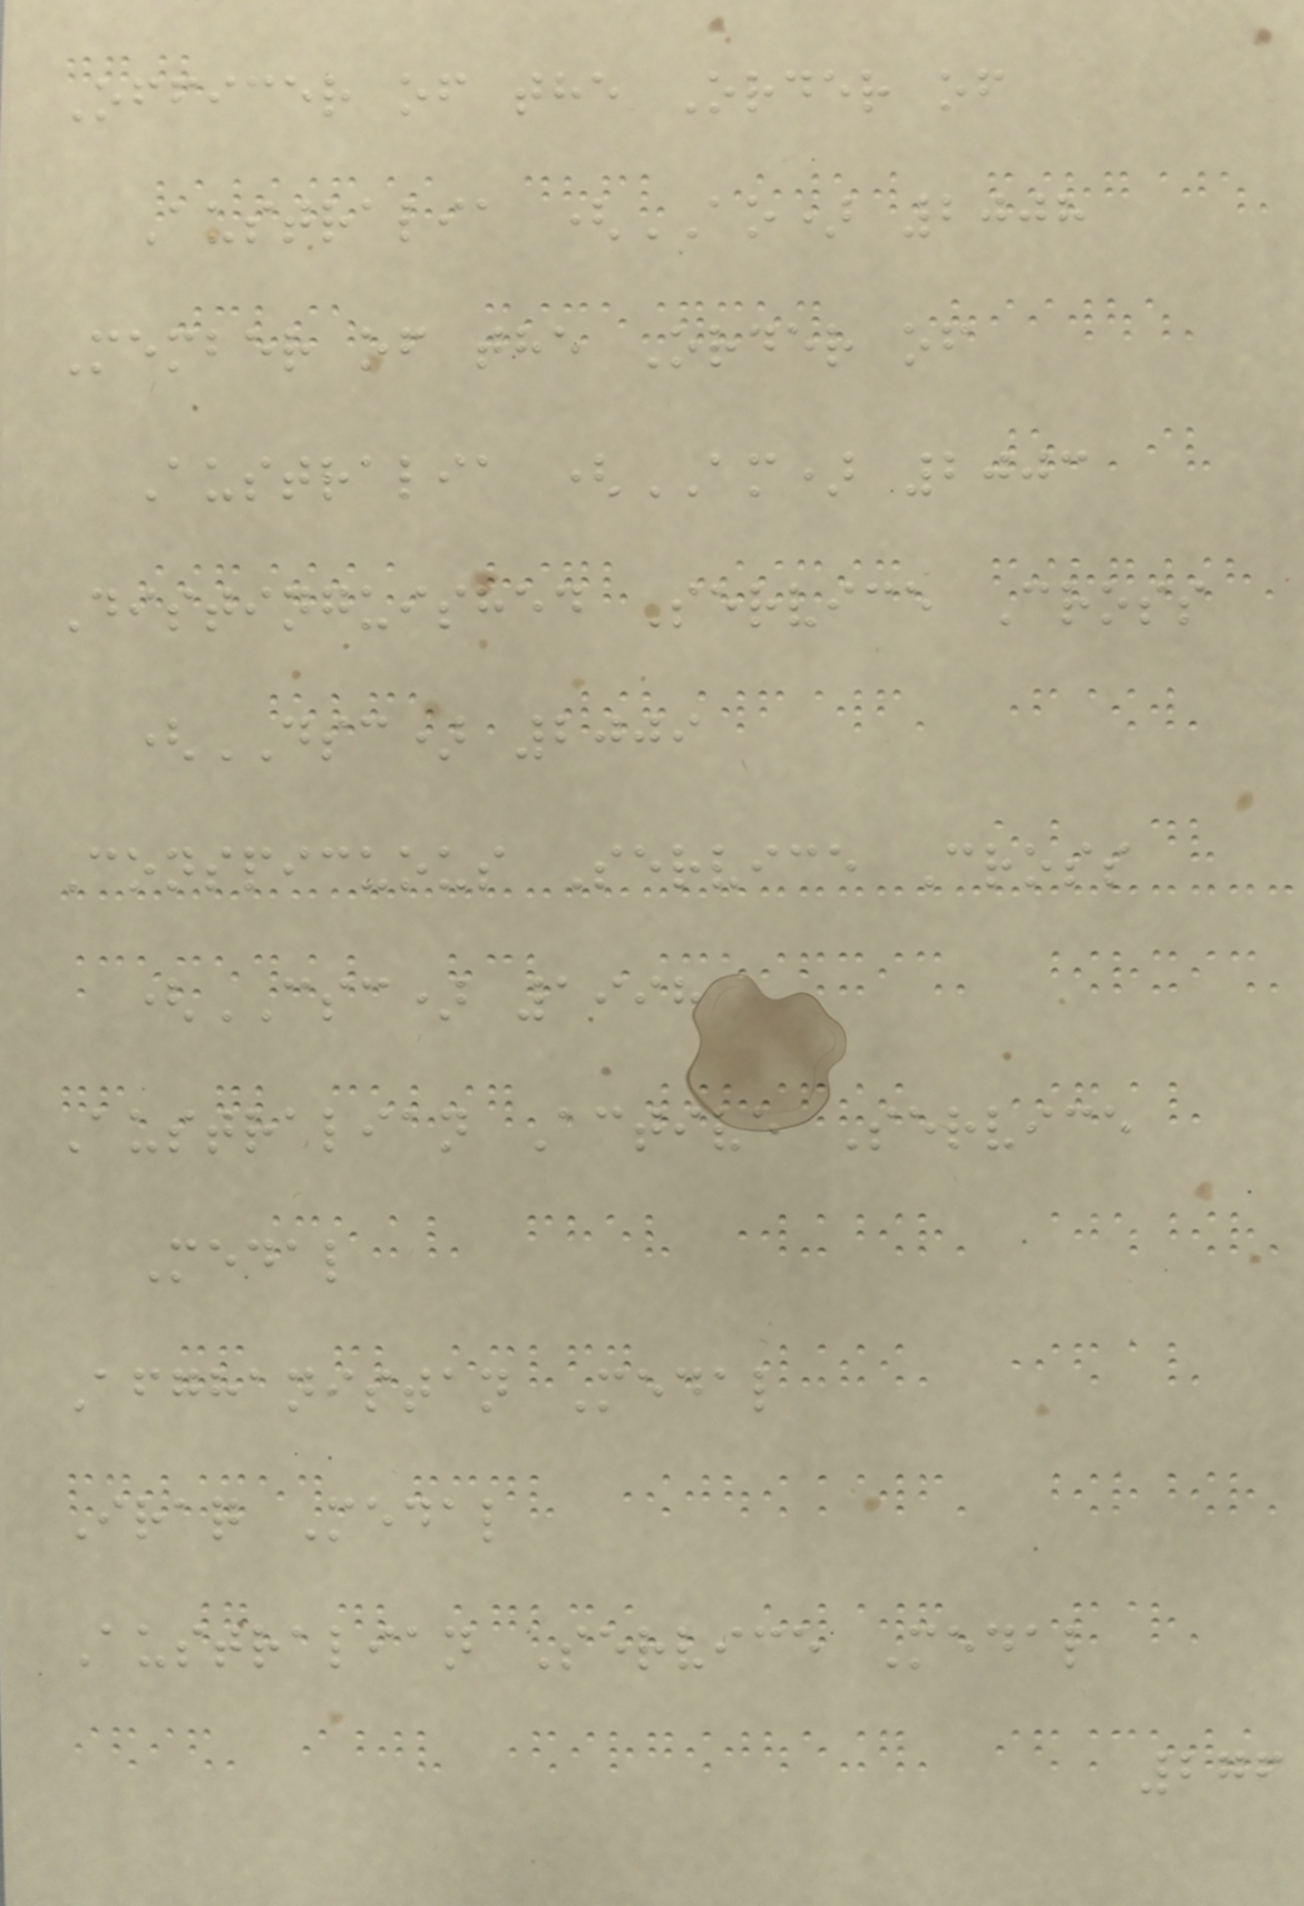Officer of the Order of
Australia (AO) 2008
Member of the Order of
Australia (AM) 2003
Distinguished Service Cross
(DSC) 2009
Conspicuous Service Cross
(CSC) 1998
Australian Active Service
Medal
Afghanistan Medal
Iraq Medal
Australian Service Medal
276
